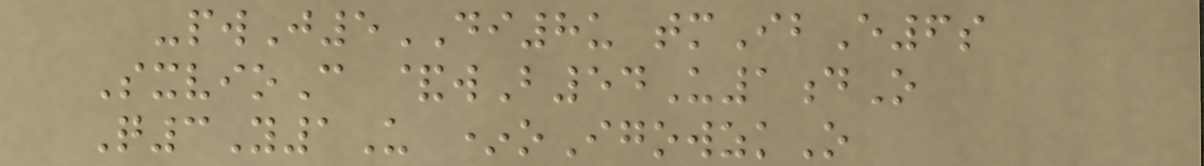-pwJ5DI8u tmIbE6s
SxvioC &wB54U1dO
Q3Y1U *oIgowzkO
